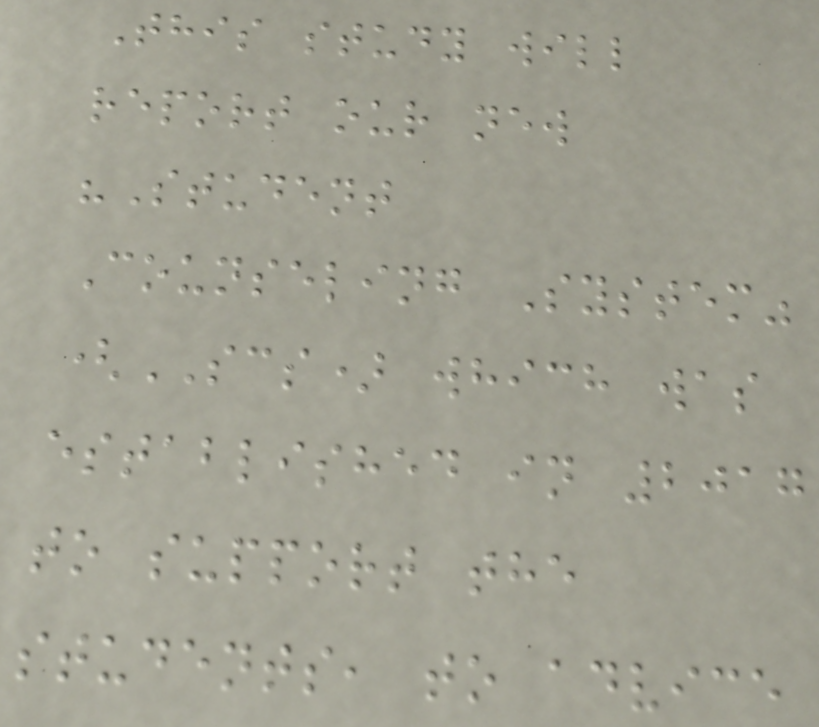This study will
report our new
"Student
Counseling System"
(SCS) which was
established in 2017
to support the
students, to advice
